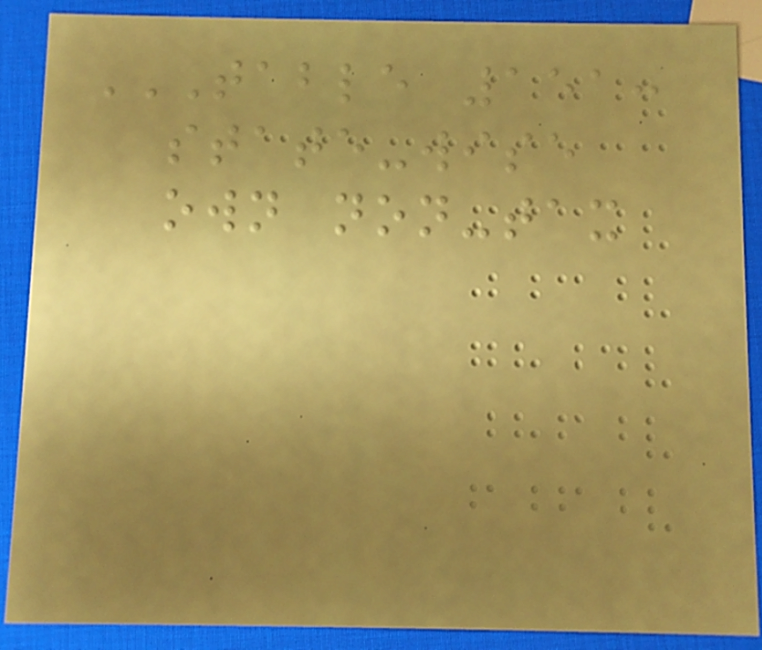TABLE 151:
STATE-WISE
OWN NON-TAX
